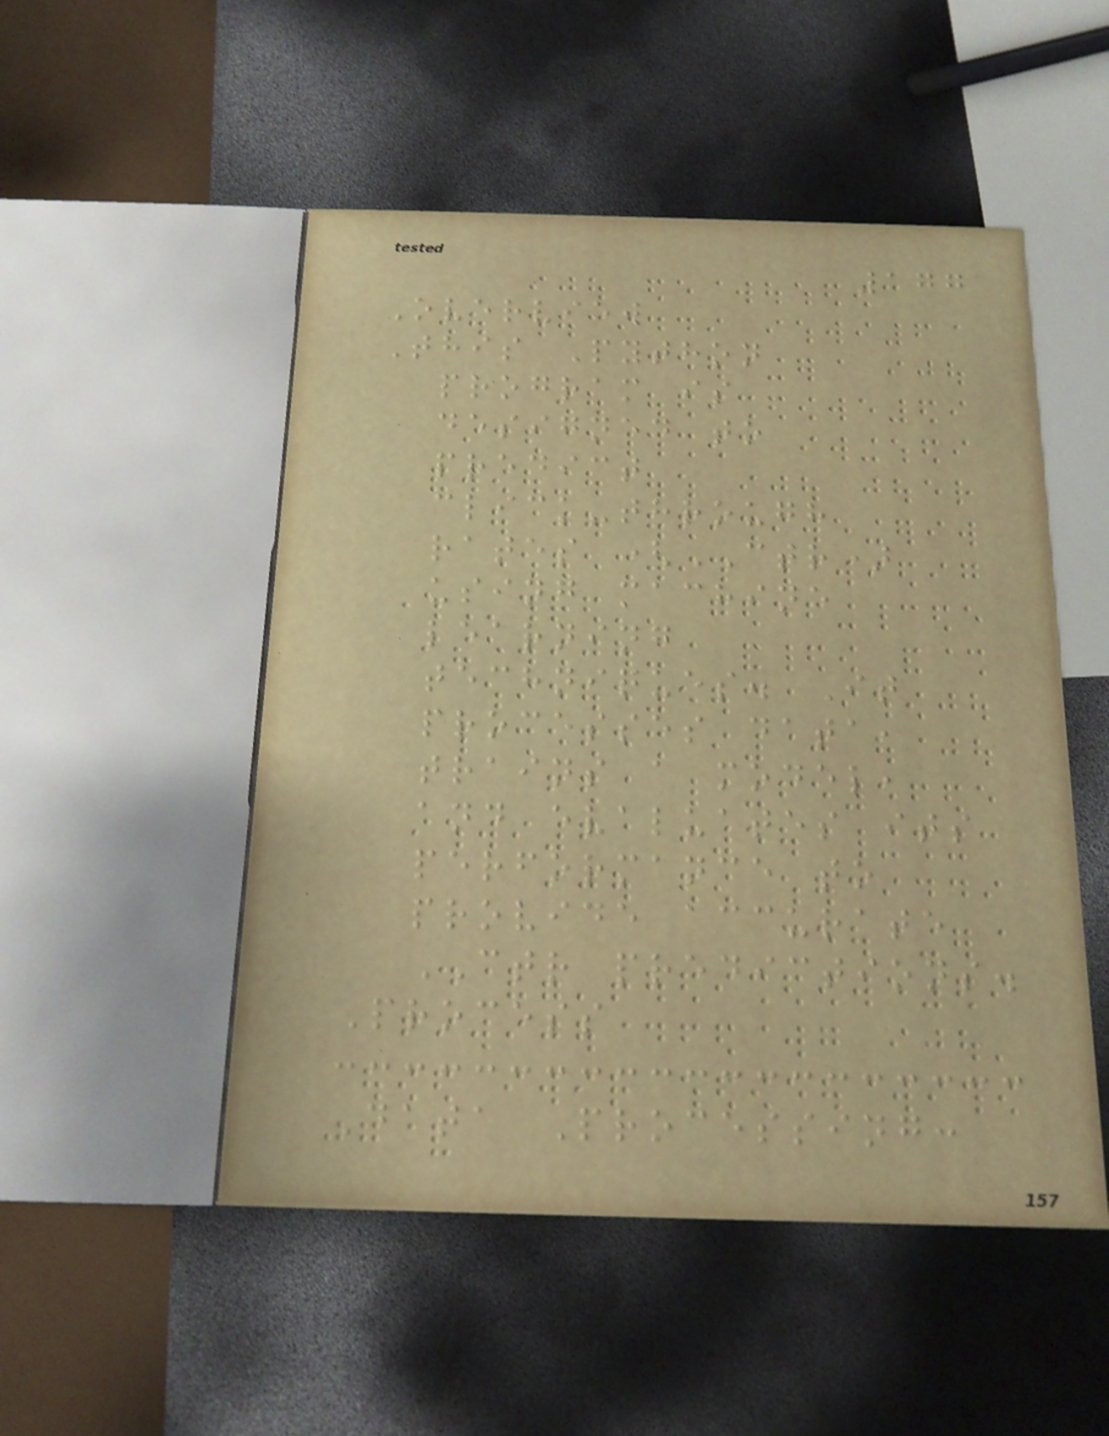177
Overview
This Python
program is
designed to
predict
click-through
rates (CTR)
using machine
learning
techniques. It
processes data,
trains a model,
and evaluates its
performance to
provide accurate
CTR predictions.
Process
Data Processing:
